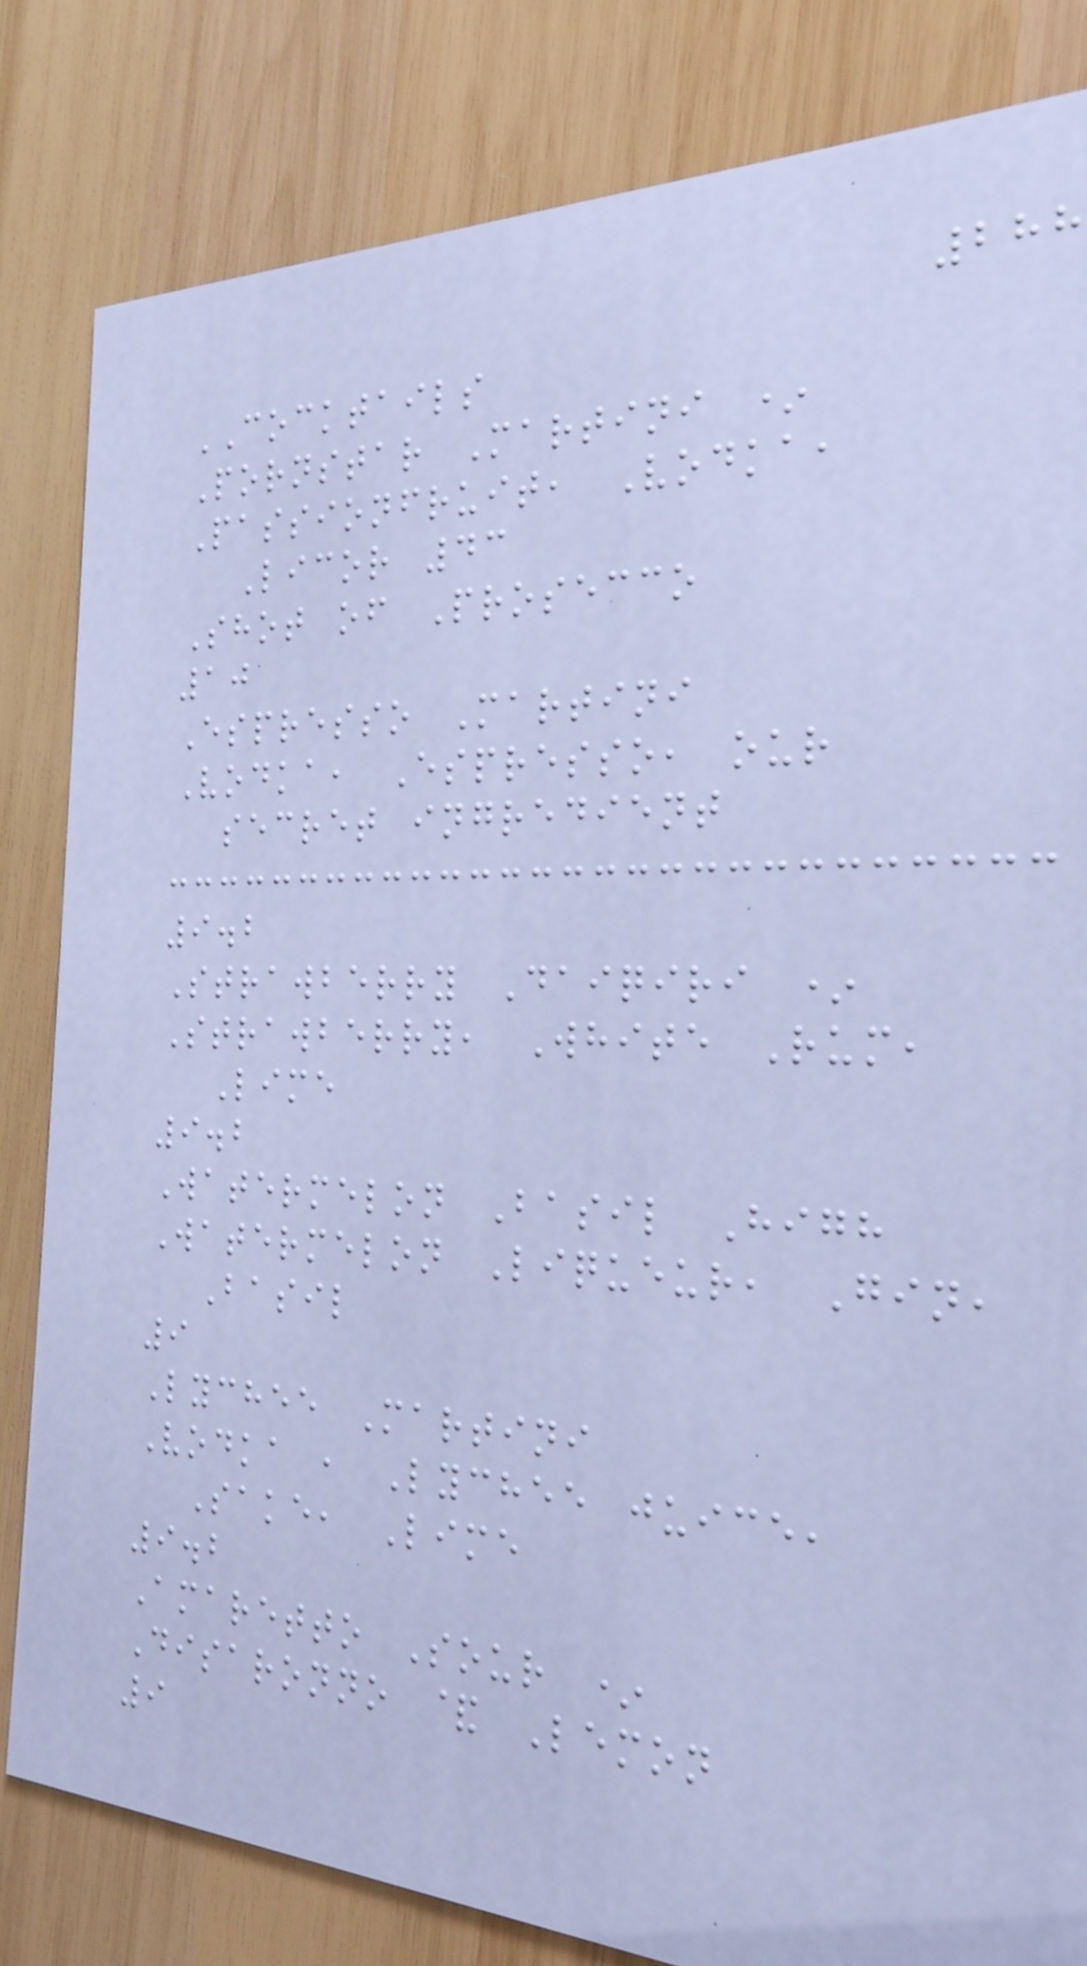288
COCKTAILS
Pornstar Martini *
Passionfruit, Vodka,
Licor 43
Shot of Prosecco
10
Espresso Martini
Vodka, Espresso, our
secret ingredient
9.2
Strawberry Daiqiri *
Strawberry, White Rum,
Lime
9.2
Watermelon Basil High
Watermelon Liqueur, Gin,
Basil
9
Lychee Martini
Vodka , Lychee juice,
Sake, Lime
9.2
Amaretto Sour *
Disaronno & Lemon
9
